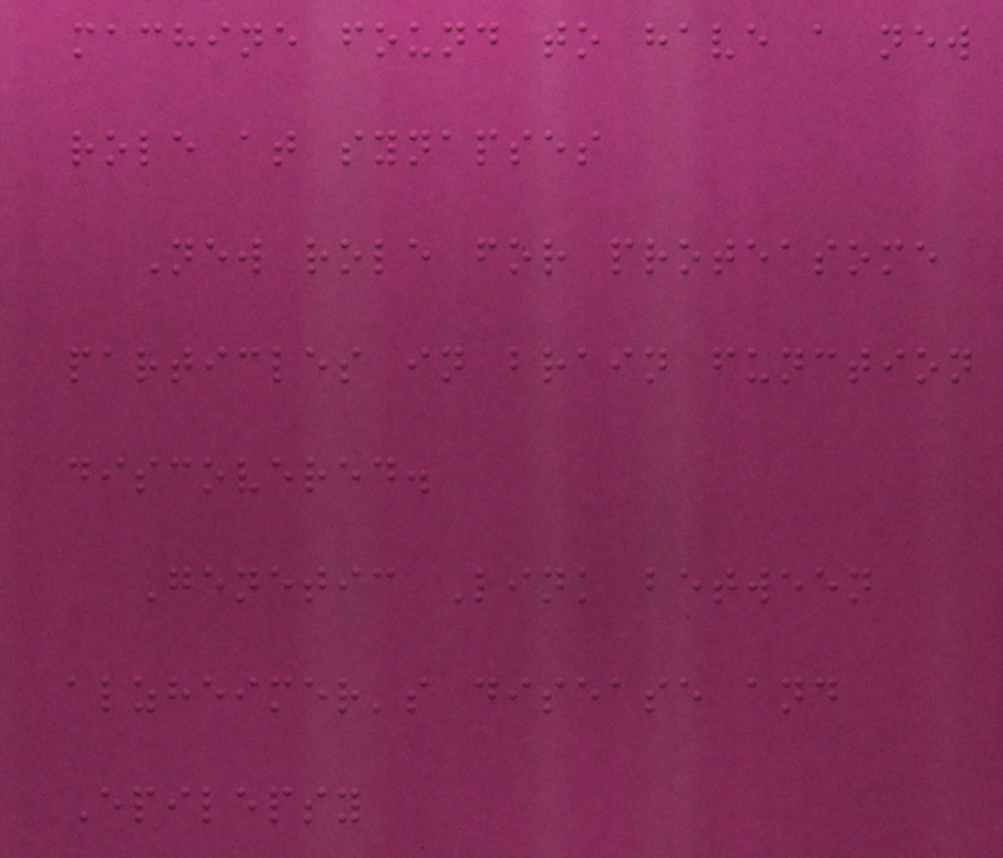machine found to have a new
role at synapses
New role for proteasome
particles in brain function
discovered.
Genetic Link between
alzheimer's disease and
Epilepsy
